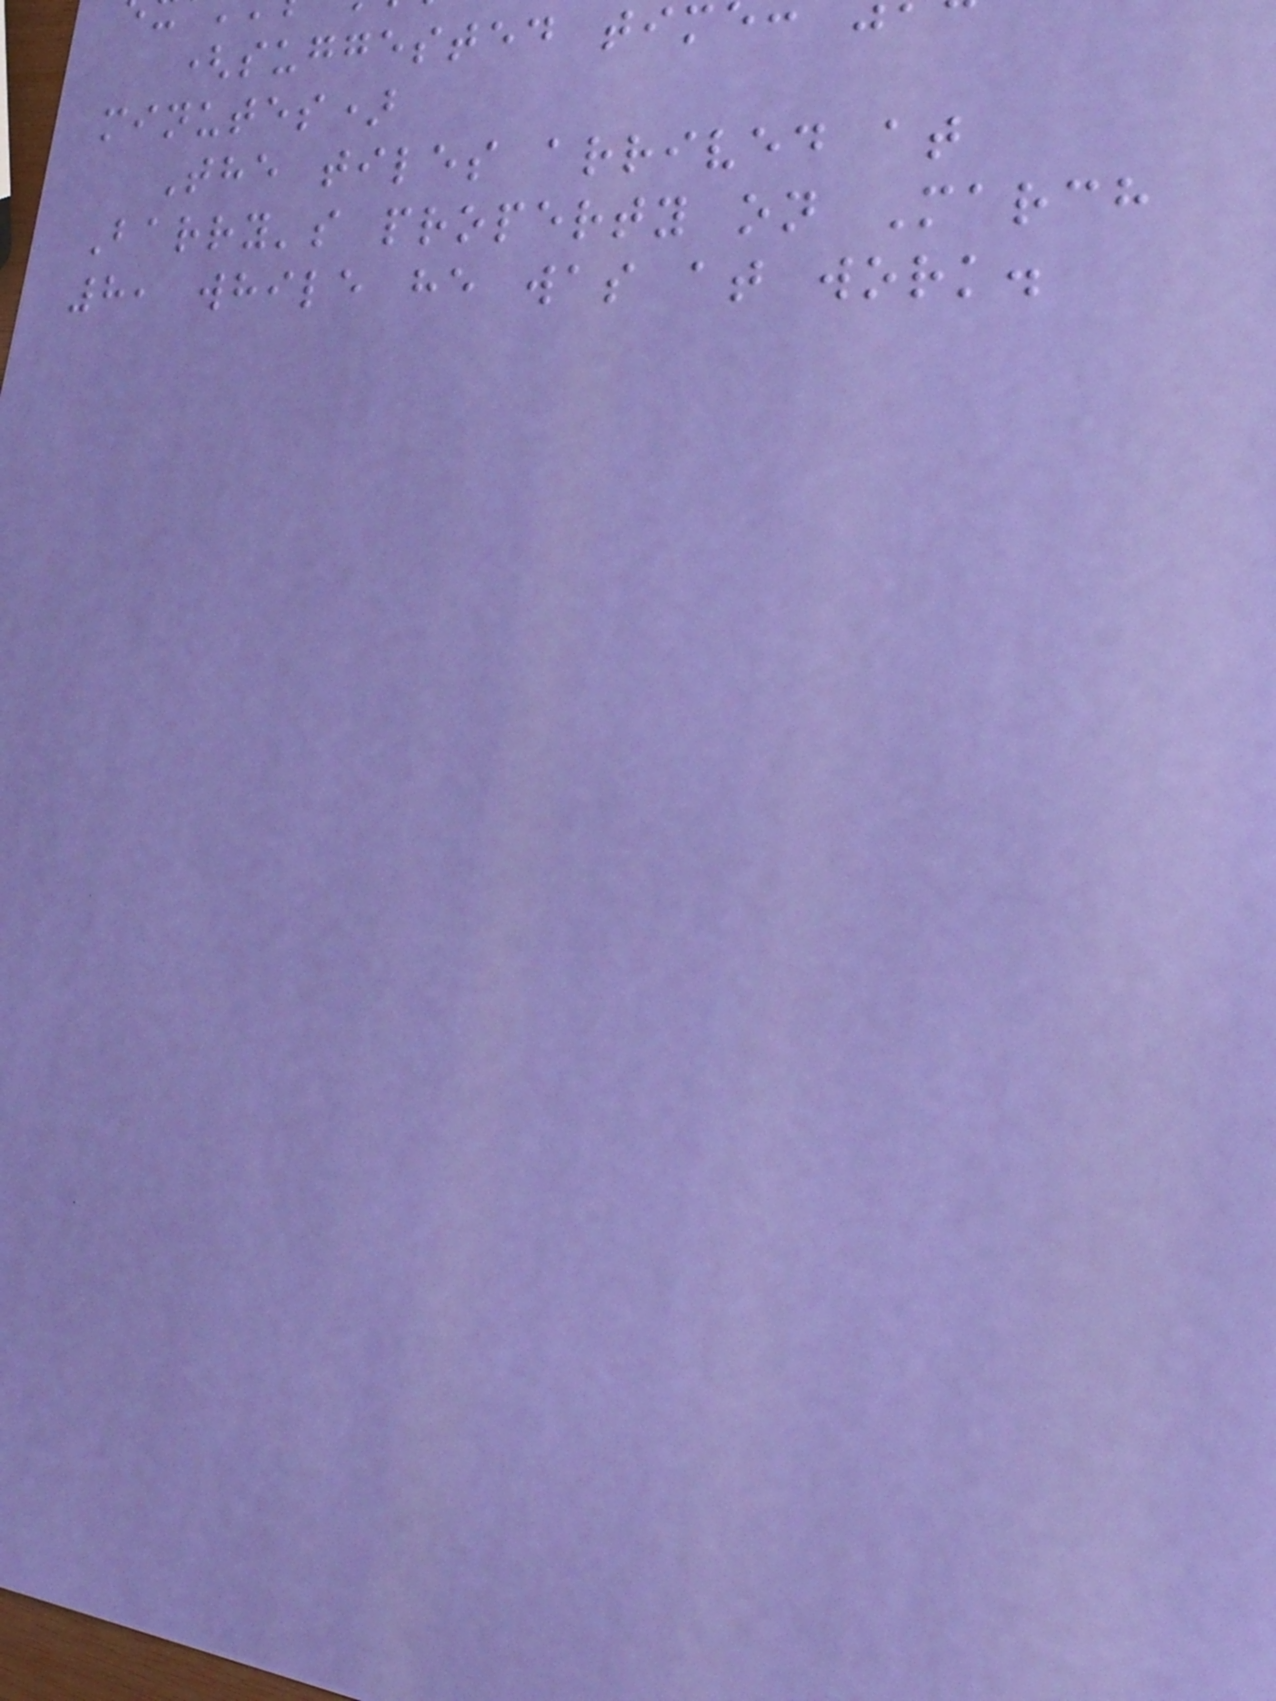(suggested tim
minutes)
The tiles arrived at
Barry's property on March
8, while he was at work.
